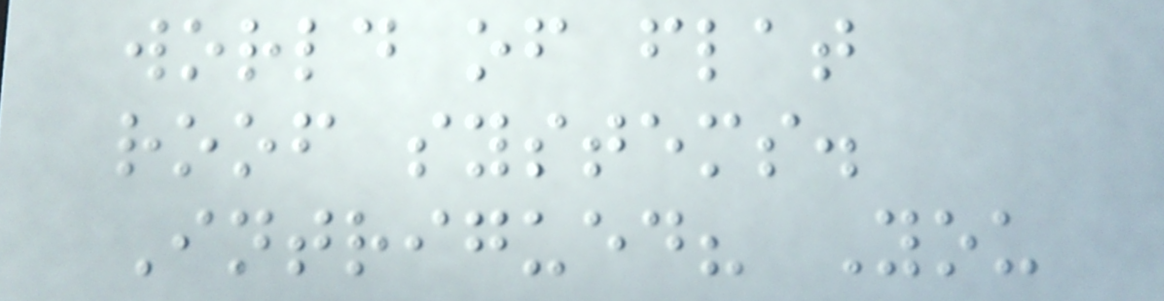world of flat
roof systems.
Intrigued? You
